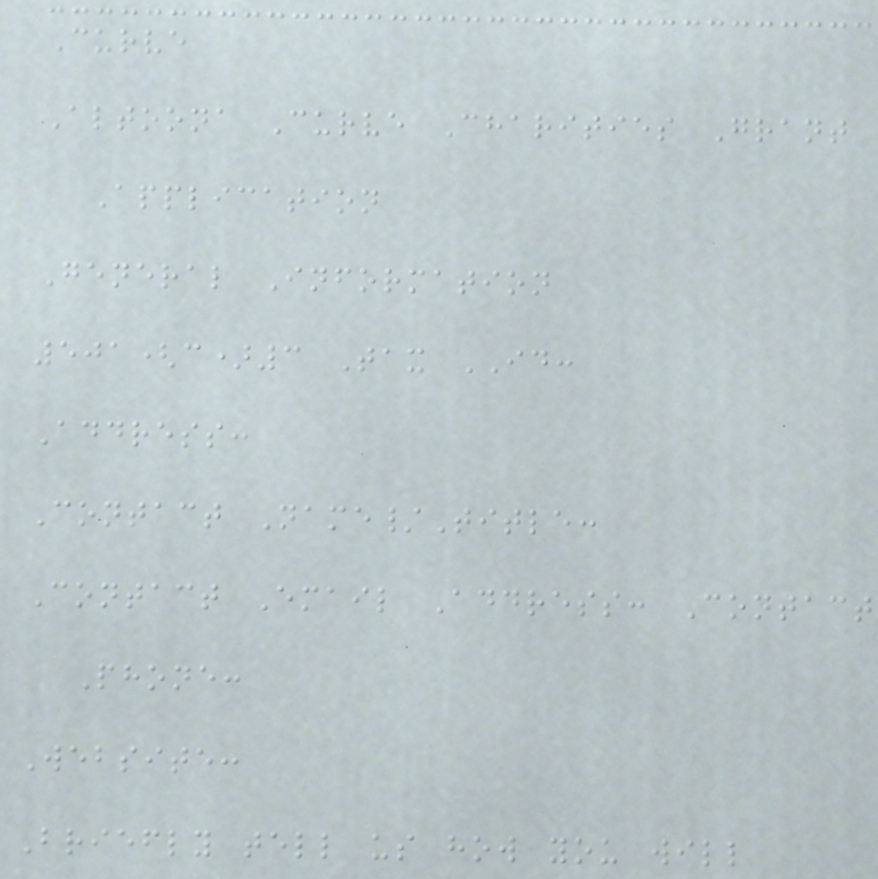Curve
Altoona Curve Charities Grant
Application
General Information
501(c)3 Tax ID:
Address:
Contact Name/Title:
Contact Email Address: Contact
Phone:
Website:
Briefly tell us how you will
